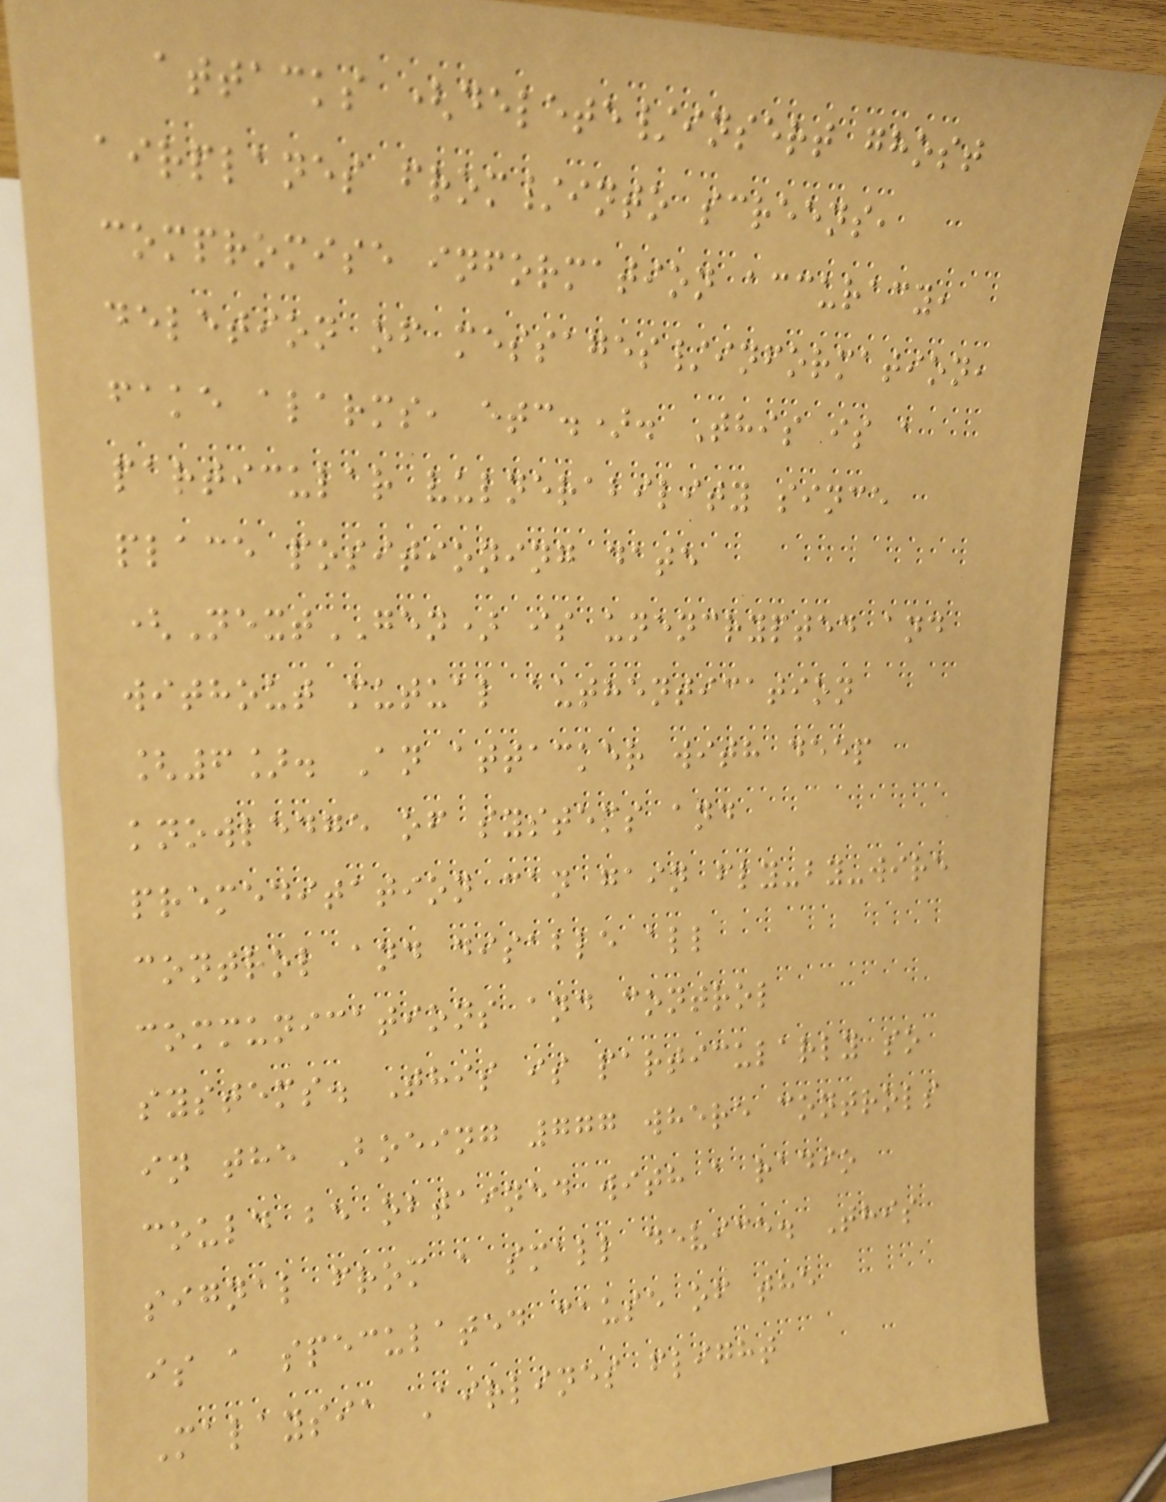attacks (delete/insert ghost
airplanes from/into screens,
compromise information accuracy,
deletion of messages/information,
fake alarms, etc.). This is a
particular vulnerability since
place positioning date
(NextGEN) is unencrypted and
without mutual authentication
[6]. An attacker with deep
knowledge of systems and
premeditation can gain fly-by-wire
control and disable all
communications and control
systems. This is particularly so
in the Boeing 777 where controls
could be obtained with a radio
signal from a small device. This
is a speculated cause of the
Malaysia Airlines flight
